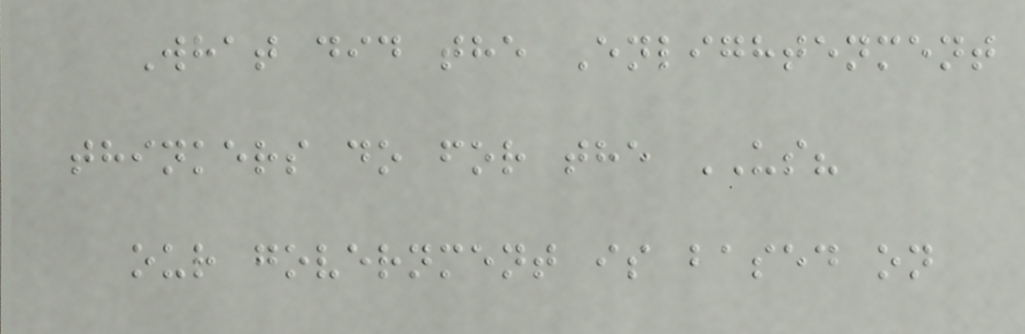What did the Enlightenment
thinkers do for the US?
our government is based on
